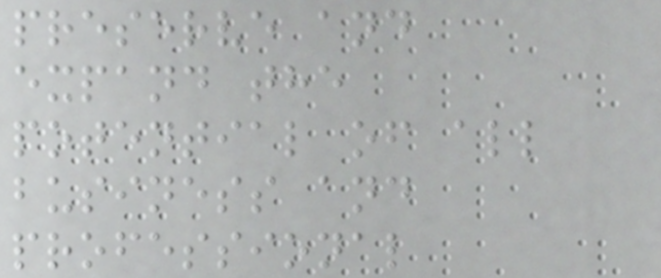preserve and
expand the
potential of all
business and
professional
